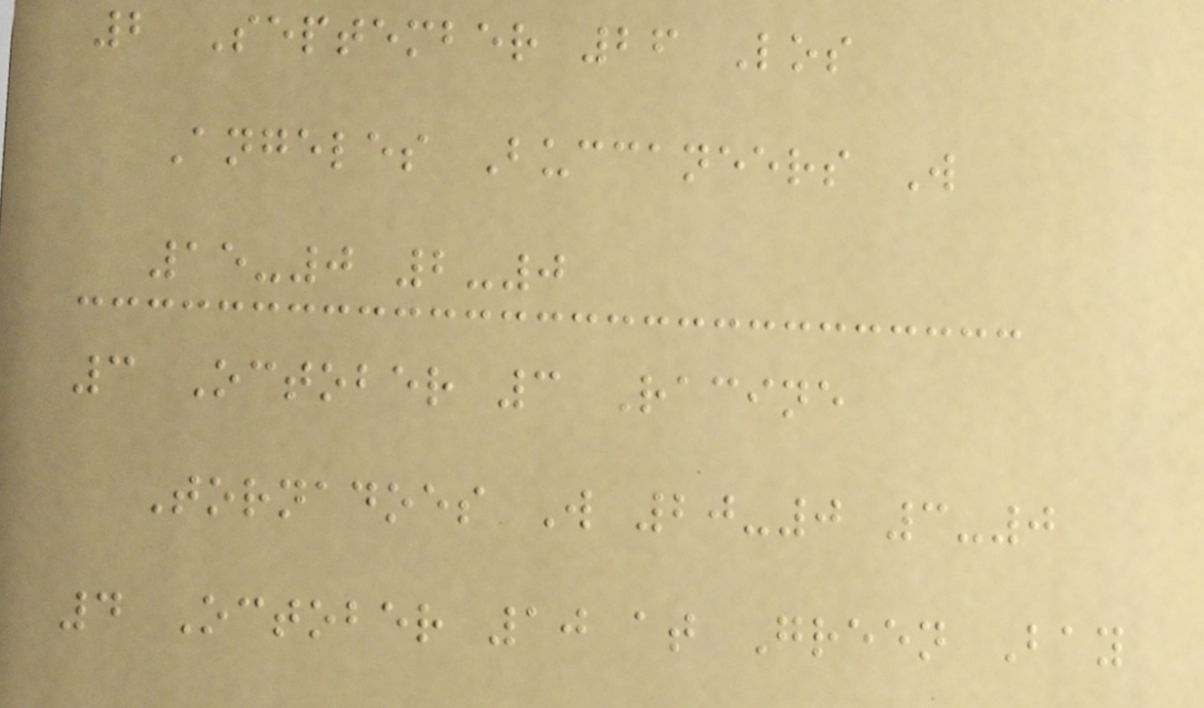2 September 26 Los
Angeles Buccaneers W
15-0 2-0
3 October 3 Racine
Tornadoes W 20-0 3-0
4 October 10 at Green Bay
